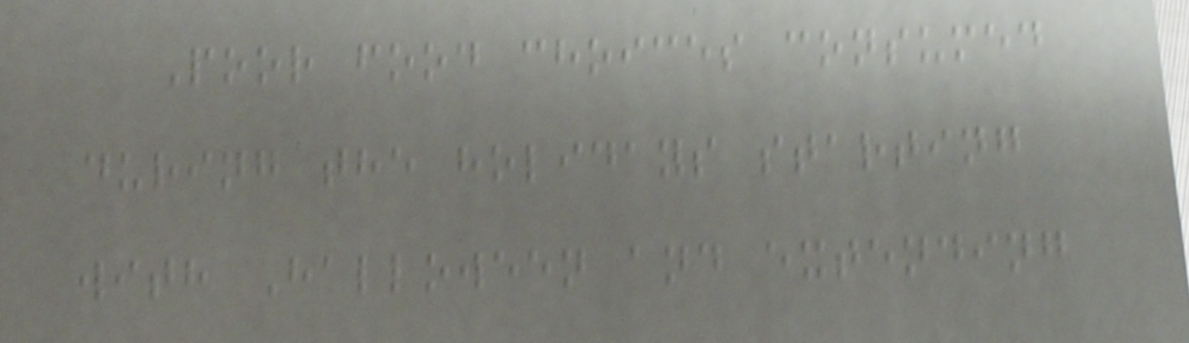Poor food choices consumed
during the holidays starting
with Halloween and extending
